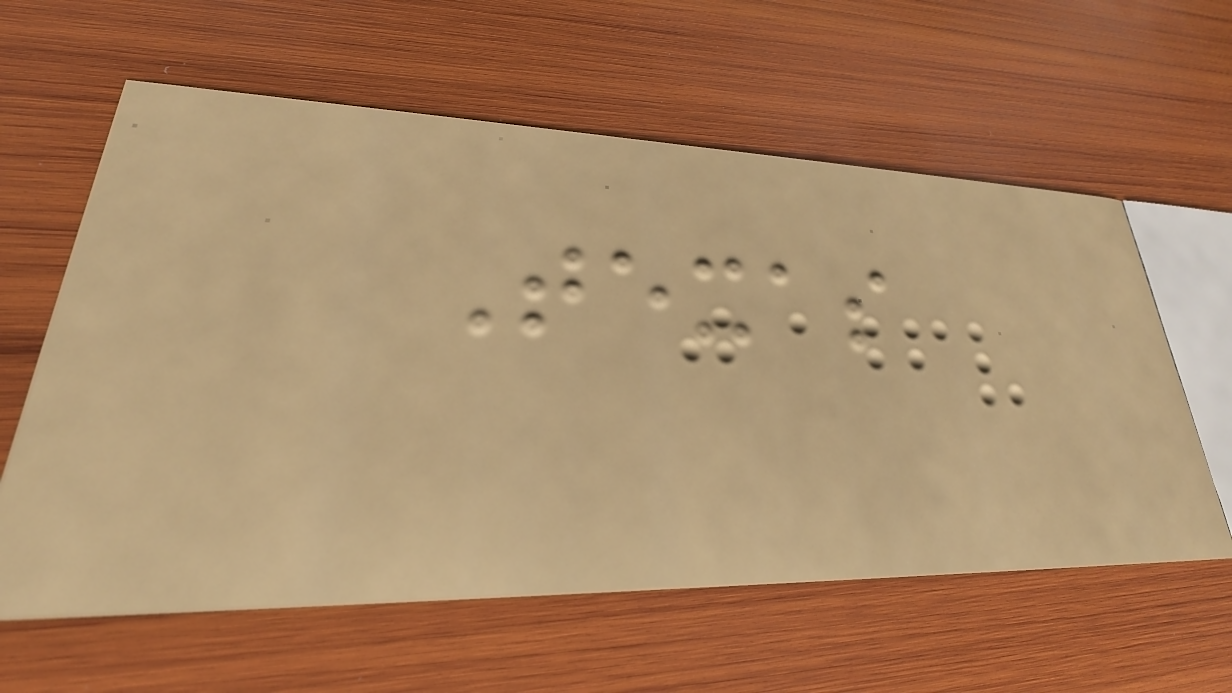Texas
